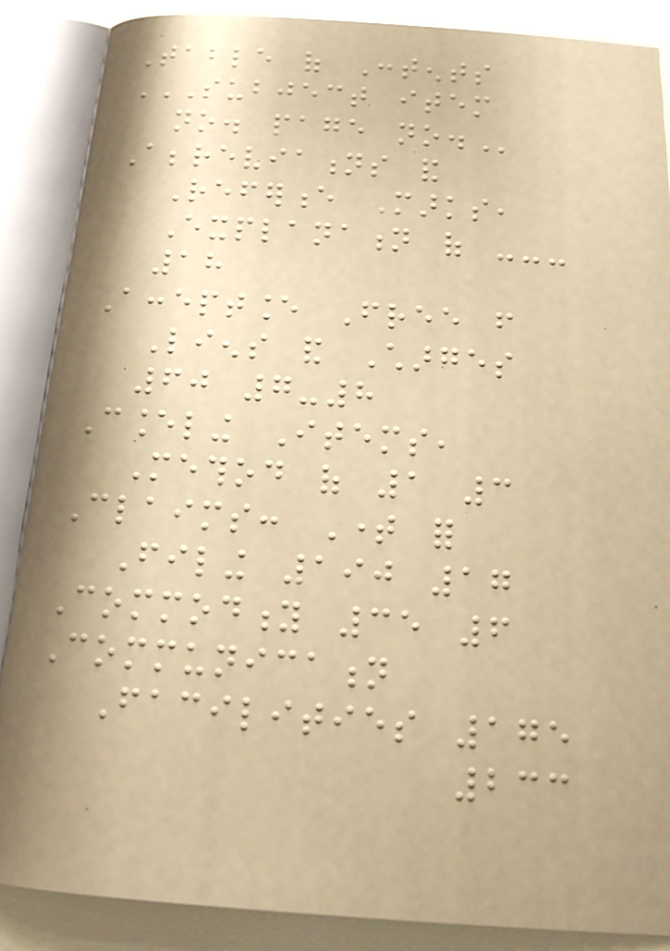Table of Contents
SUBJECT ITEM
NO. PAGE NO.
Abbreviations and
Reference Marks,
Explanation of ---
18
Acceptance Free from
Liens and Charges
60 7-8
Canceling Items,
Method of 1 3
Claims: Time for
Filing 190 17
Commodity 35 6
Communication
Facilities 175
233
